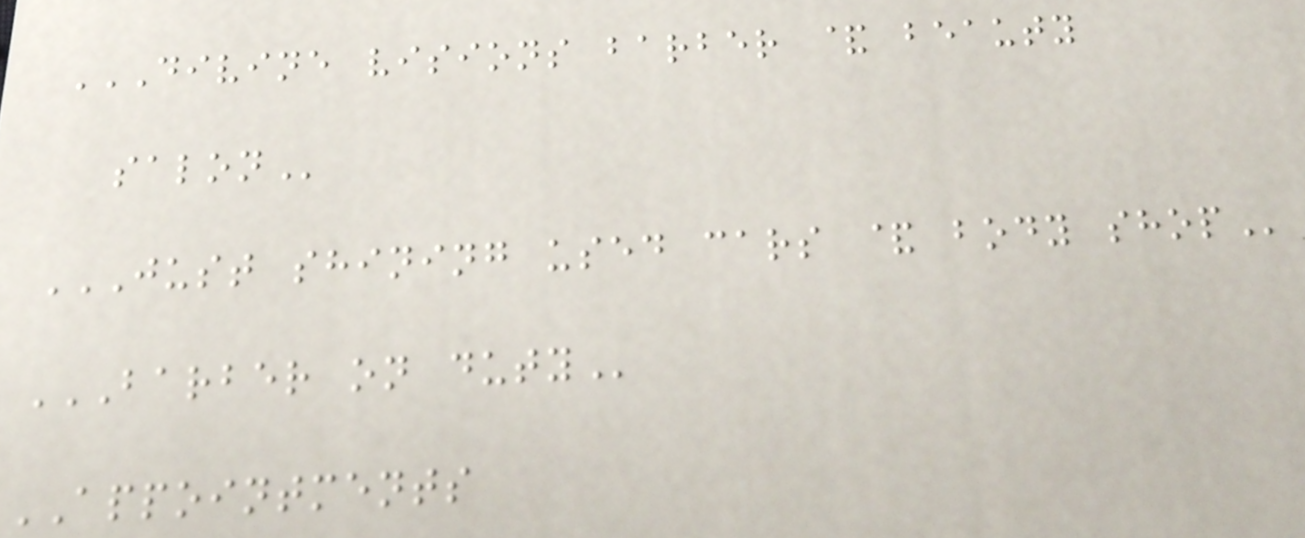DIVINE VISIONS BARBER & BEAUTY
SALON
JUST SHINING USED CARS & BODY SHOP
BARBER ON DUTY
APPOINTMENTS
